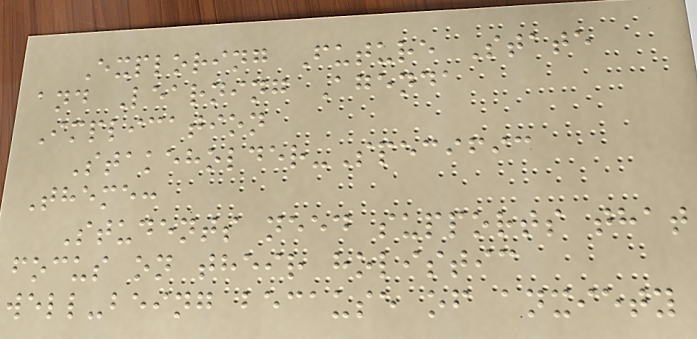Exploring Future State
and Learning Agenda
Implication
Stakeholder-Specific
Theme:
Students need supports that
focus on their holistic
well-being because of anxiety
